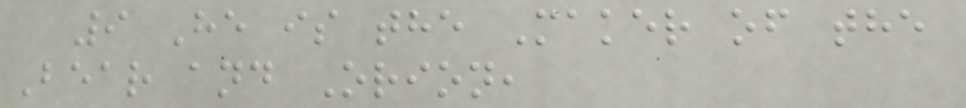9 He is the Maker of the
Bear and Orion,
